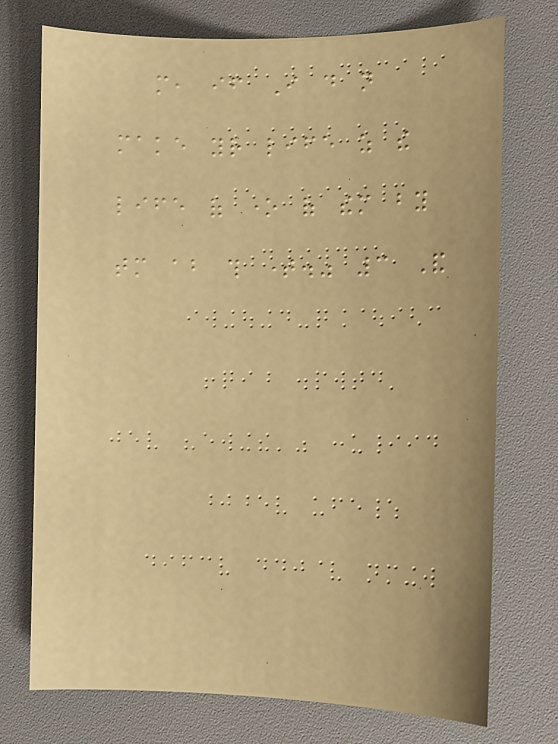more, if I do not
make your life as the
life of one of them by
tomorrow about this time." 3 And
